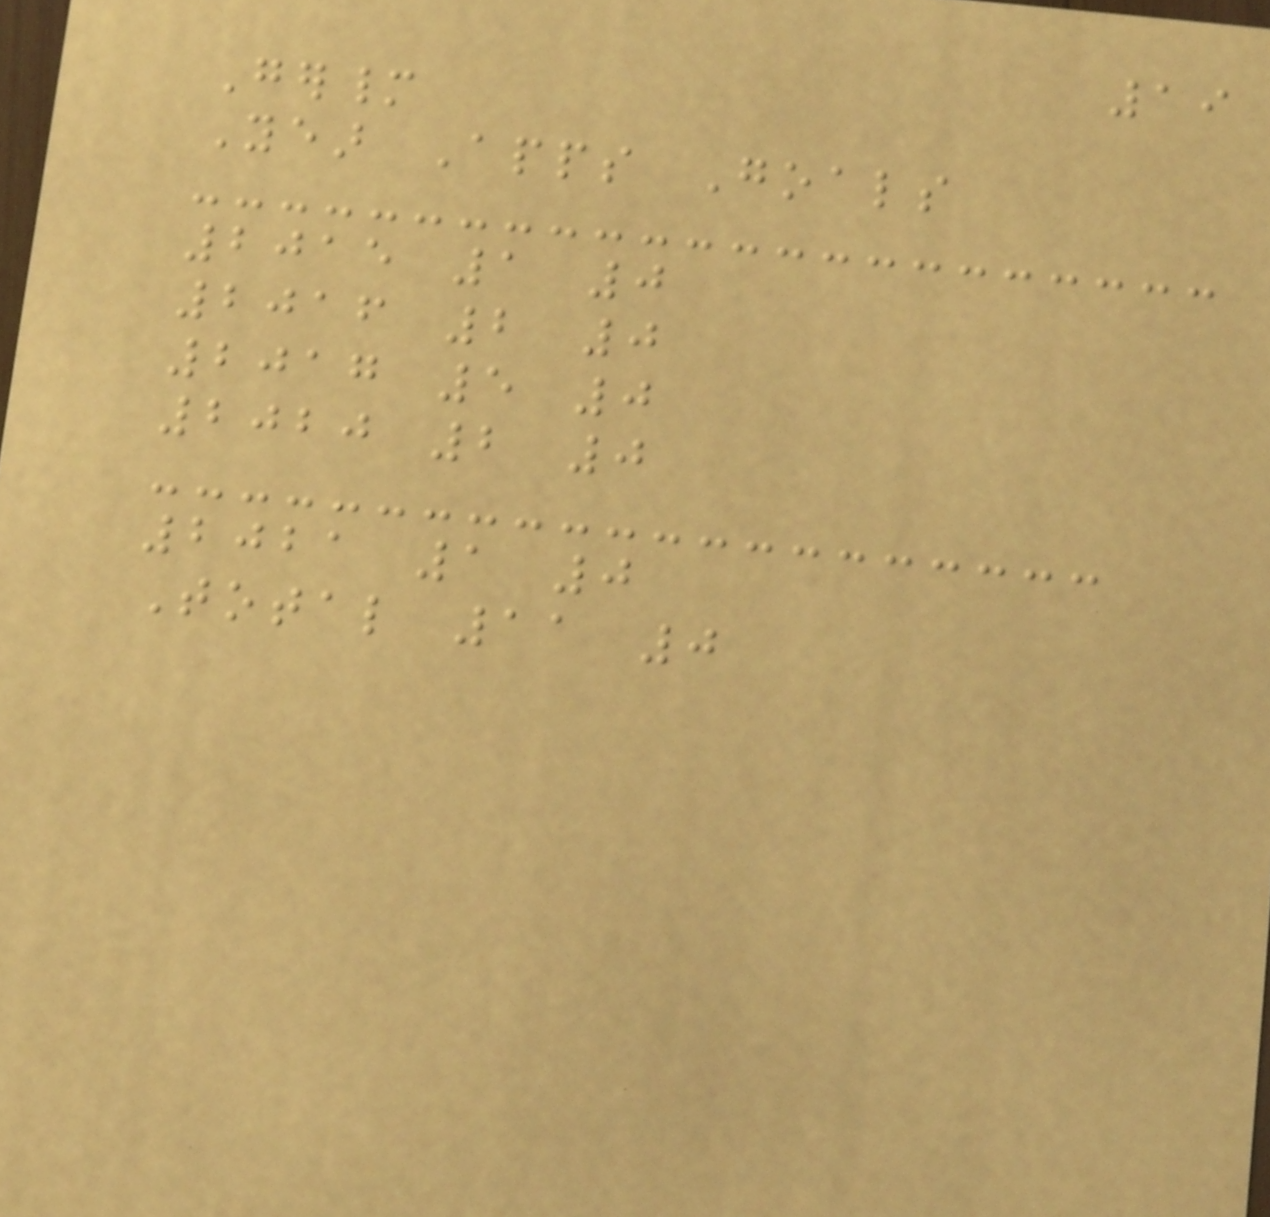19
Germany
Year Apps Goals
2015 1 0
2016 2 0
2017 5 0
2020 2 0
2021 1 0
Total 11 0
